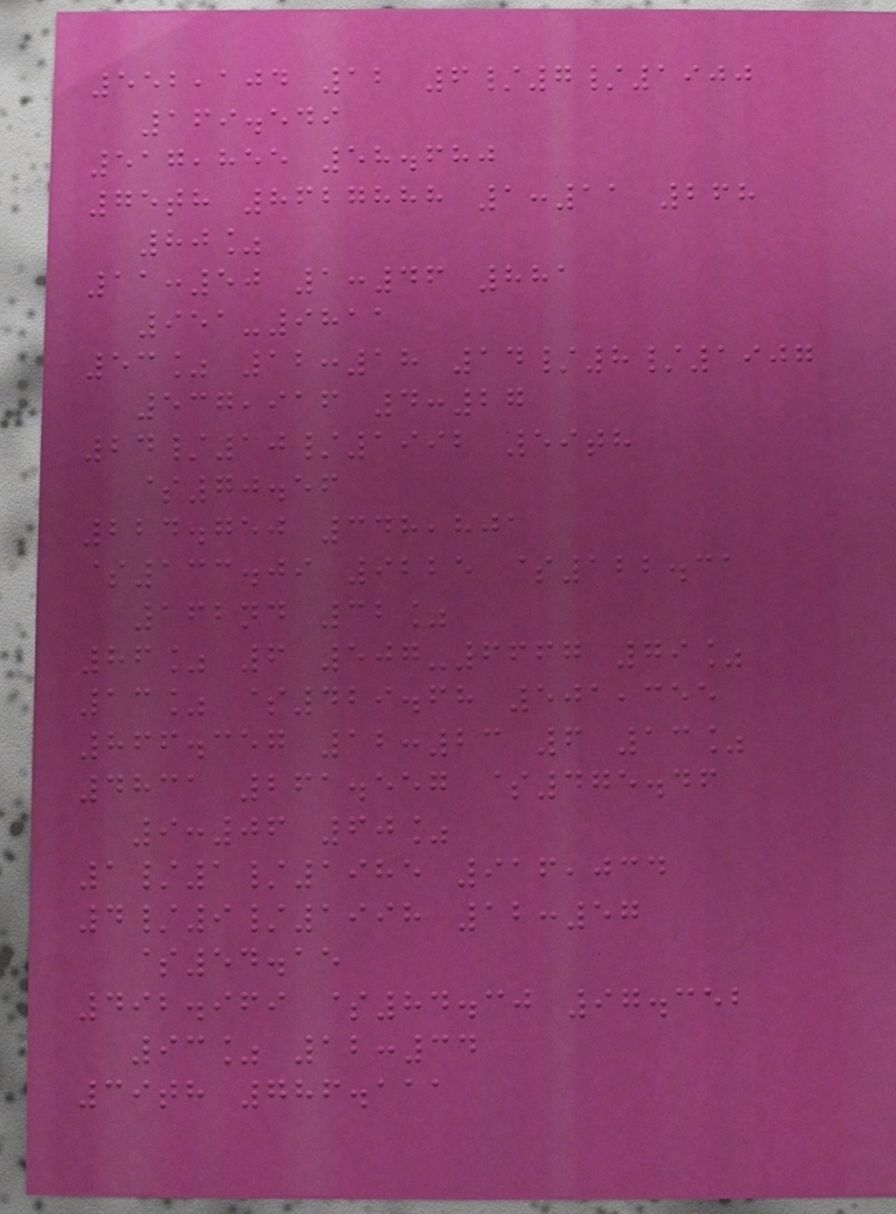552,104 12 6/7/1900
169.549
517,855 58.680
75th 8627888 1:11 268
80%
11:50 1:46 881
951-9811
53% 12:18 14/8/1907
537,916 4:27
24/10/1992 59th
$70.56
224.750 348,801
$133.09 9225 $122.31
162nd 32%
86% 6 507-6667 79%
13% $429.68 501,355
866.357 12:23 6 13%
4831 261.557 $475.46
9:06 60%
1/1/1985 916,034
4/9/1998 12:57
$54.15
492.969 $84.30 97.352
93% 12:34
39th 786.111
